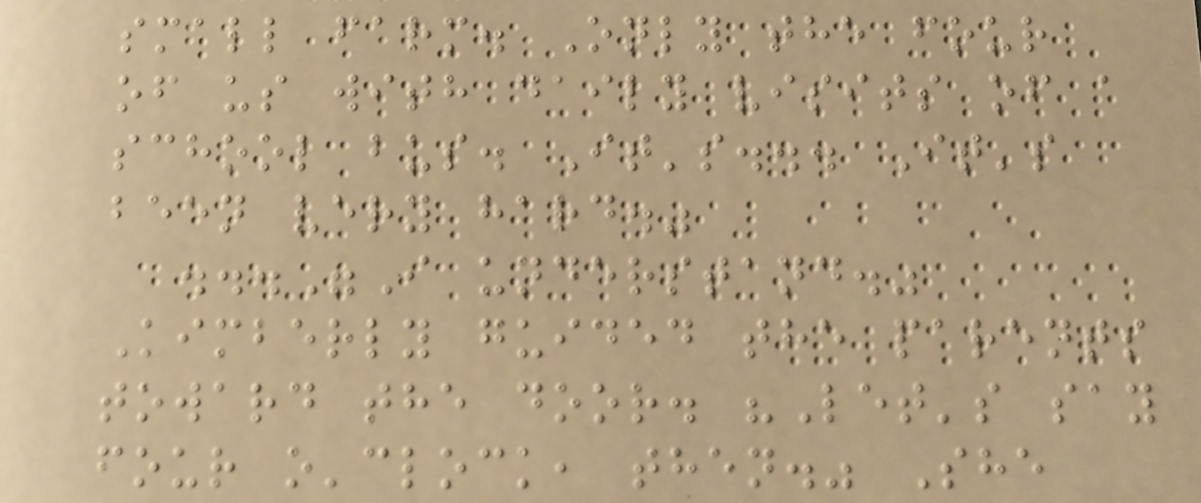small farm. Only the four
of us with daily visits of a
school bus. It's... It's
been very hard."
..."I understand."
Kimberly guided the parents
toward the door. "Let's say
four o'clock, then." She
